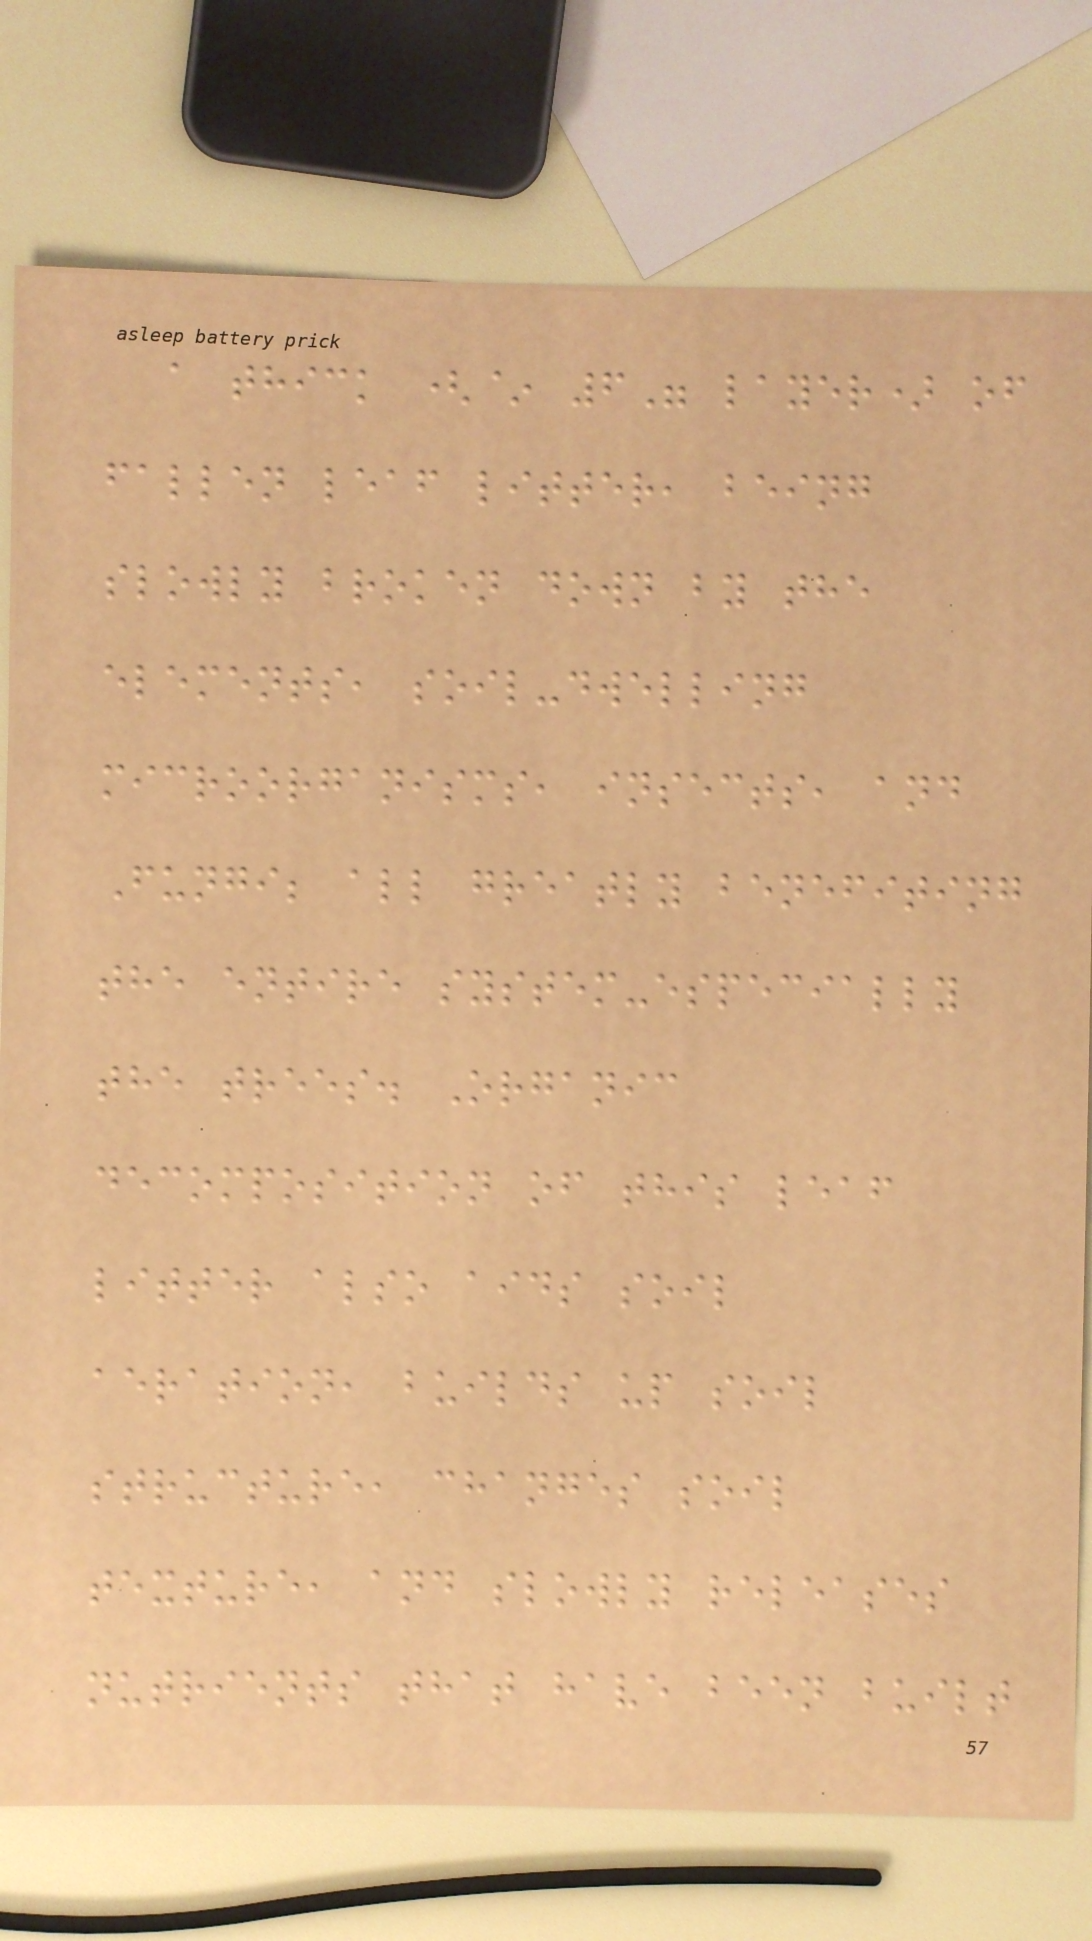a thick (~ 6" layer) of
fallen leaf litter, being
slowly broken down by the
elements, soil-dwelling
microorganisms, insects, and
Fungi; all greatly benefiting
the entire system-especially
the trees. Organic
decomposition of this leaf
litter also aids soil
aeration, builds up soil
structure, changes soil
texture, and slowly releases
nutrients that have been built
